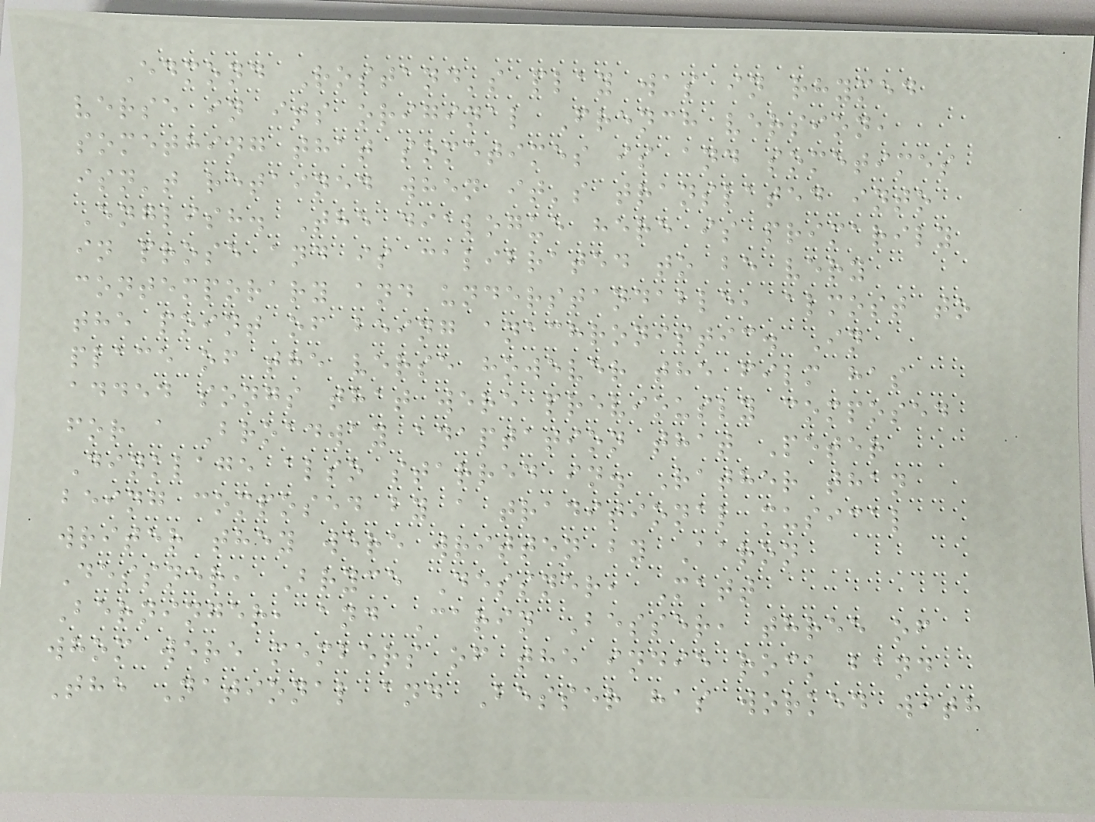Edmond Rostand's play was in rhymed
verse in its original French version,
something that sometimes is and sometimes
isn't retained when it's translated into
English. The dialogue here is primarily
in prose and is calibrated to be very
contemporary and understandable, almost to
the point of being anachronistic. In
place of the verse however the film has
added songs that were previously composed
for a Broadway adaptation that Peter
Dinklage also starred in. Rather than
being composed by a traditional musical
writer they were written by Aaron
Dessner, Bryce Dessner, Matt
Berninger, and Carin Besser, three of
whom were members of the indie rock band
The National and Besser has worked with
